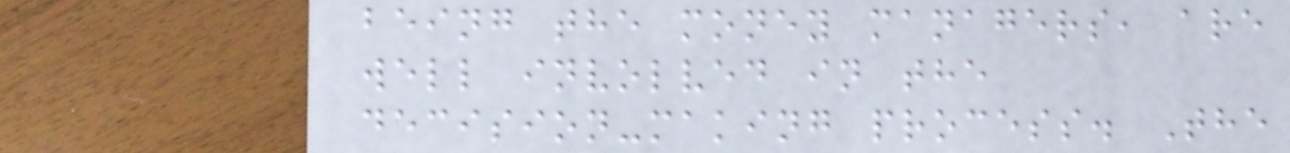being the money managers, are
well involved in the
decision-making process. The
